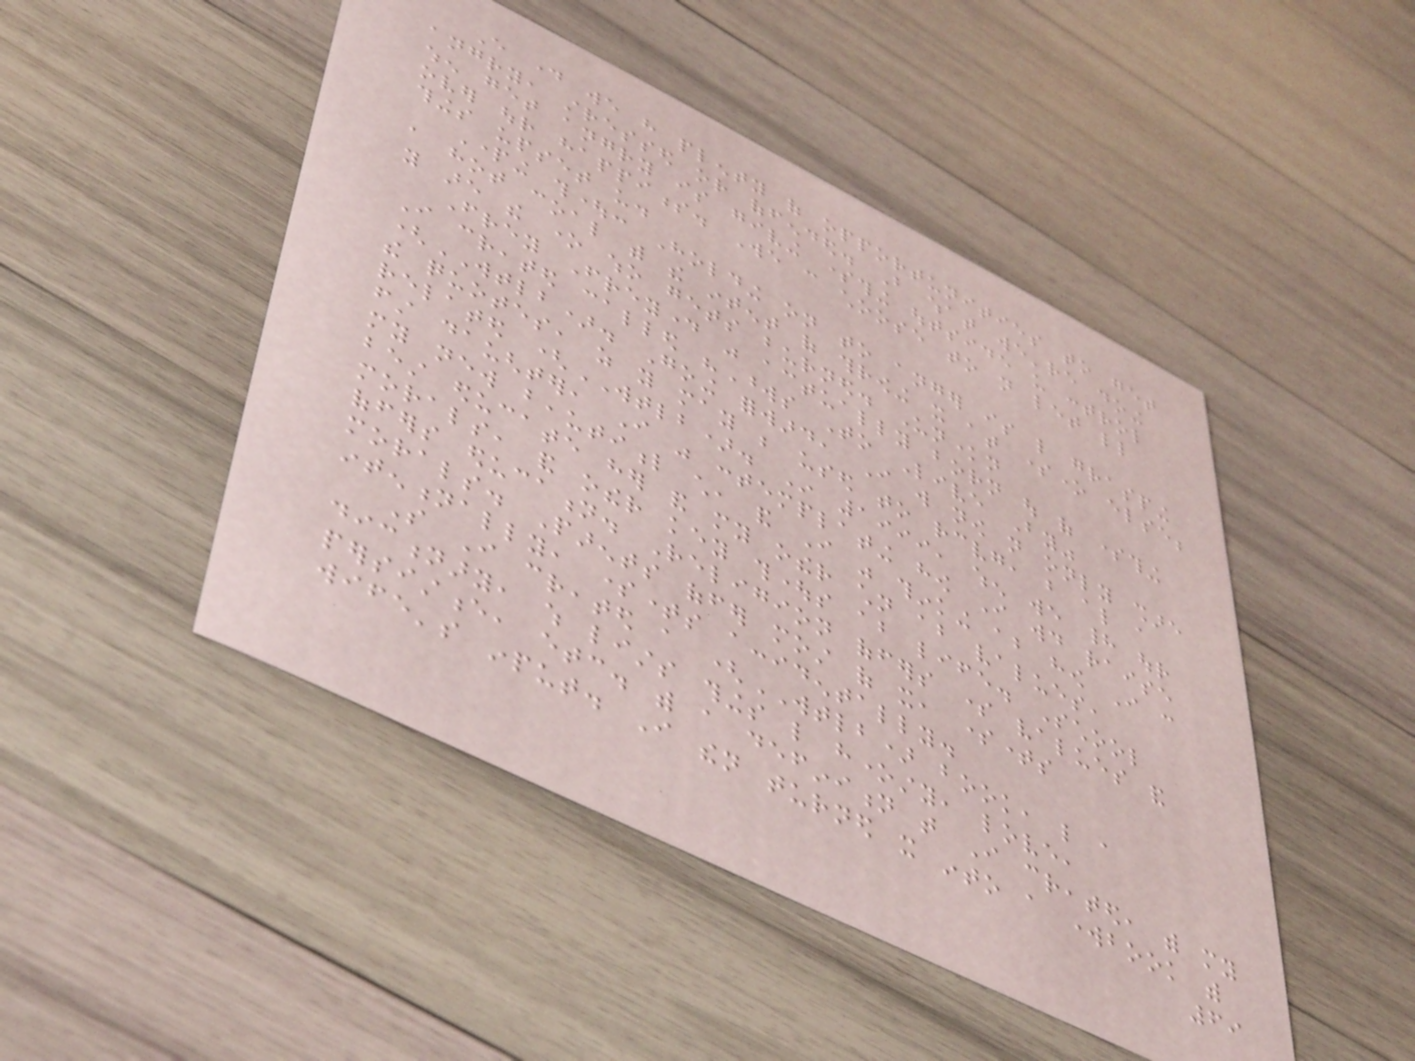Every day we have plenty of opportunities to get
angry, stressed or offended. But what we're doing
when get angry is giving something outside us control
over our happiness. We can choose to not let little
things upset us.
Parting thought: Holding on to anger is like grasping
a hot coal with the intent of throwing it at someone else;
you are the one who gets burned. Unknown
Frey Freyday was actually born out of something
I created called "Words To Live By"
(WTLB). Going forward, I will now not only share
the quotes, as you may be used to receiving, but also a
related (WTLB). In 1999, when we had our
first daughter, I was contemplating how I would raise
my new beautiful child, and I was thinking about how I can
best educate her and my other children about values,
morals, and other key thoughts about life. School
offers education. Religion offers some values and
morals. Parents offer most of it, sometimes
intentionally, sometimes accidentally.
So I created a (WTLB) book, like a
dictionary, which lists things like honesty, love,
persistence, etc. with a definition that I created, with my
wife's input. I then turned it into a workbook with
69
